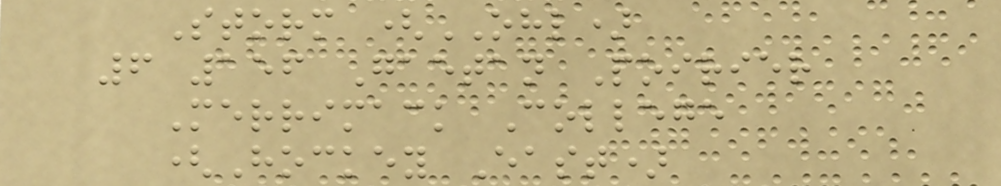Storm (OHL)
6 156 Gaetan Poirier
Merrimack College
(Hockey East)
